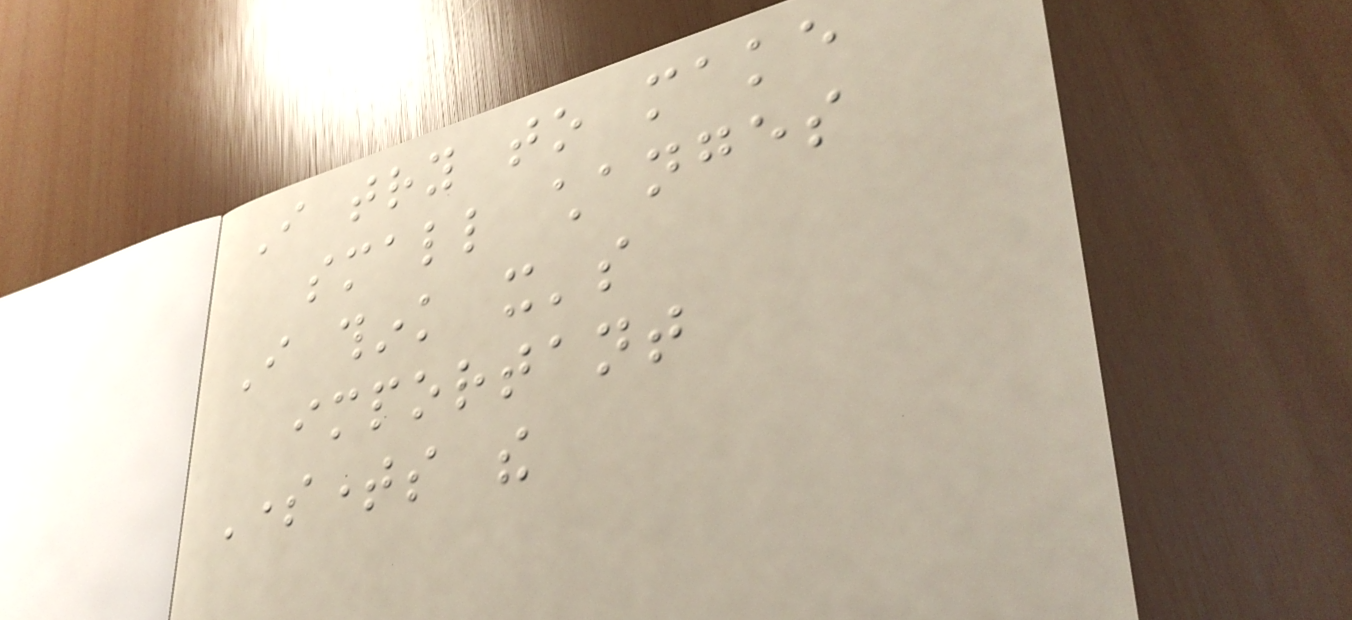I try to make
small changes
I think it's
important
Sometimes the
